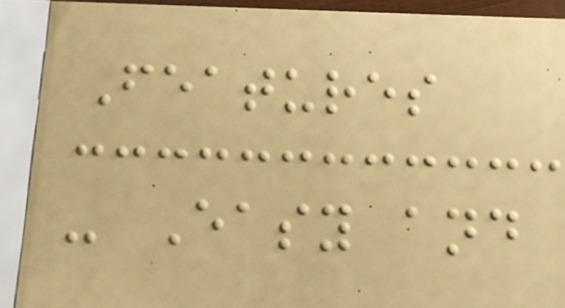Features
- Easy and
